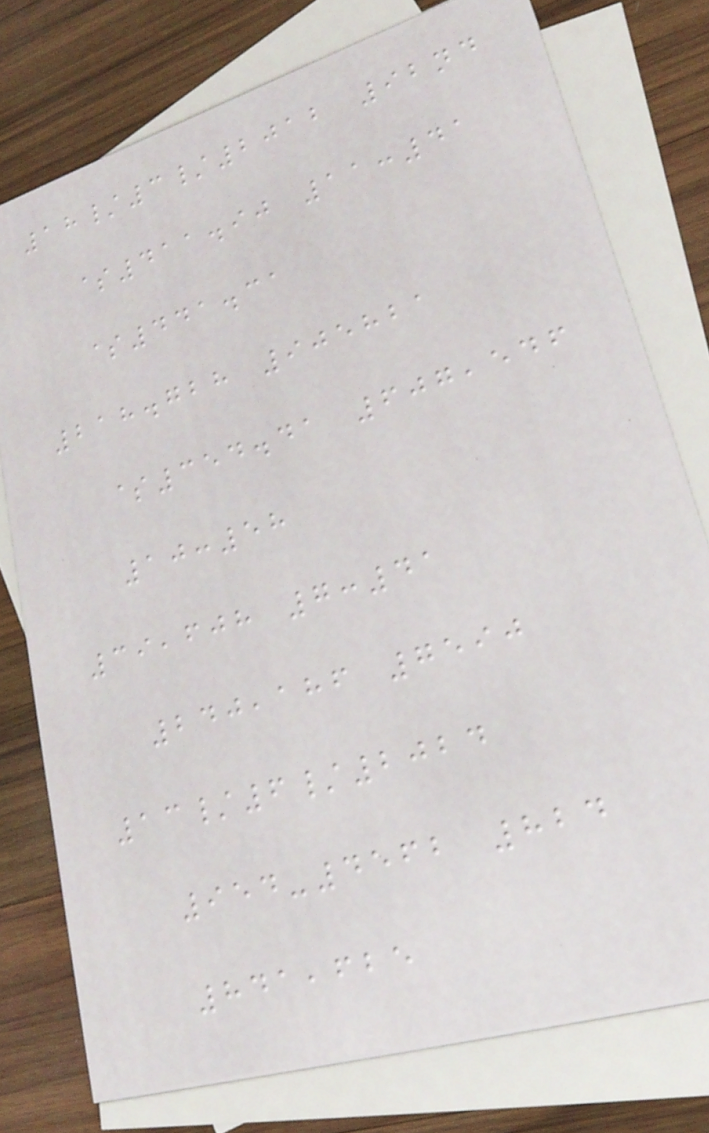18/3/2012 92nd
$411.90 11:41
$441.31
218.728 905821
$354.41 607,546
10:58
39,608 7:41
240,186 7590
13/6/2024
954-4562 824
841,625
